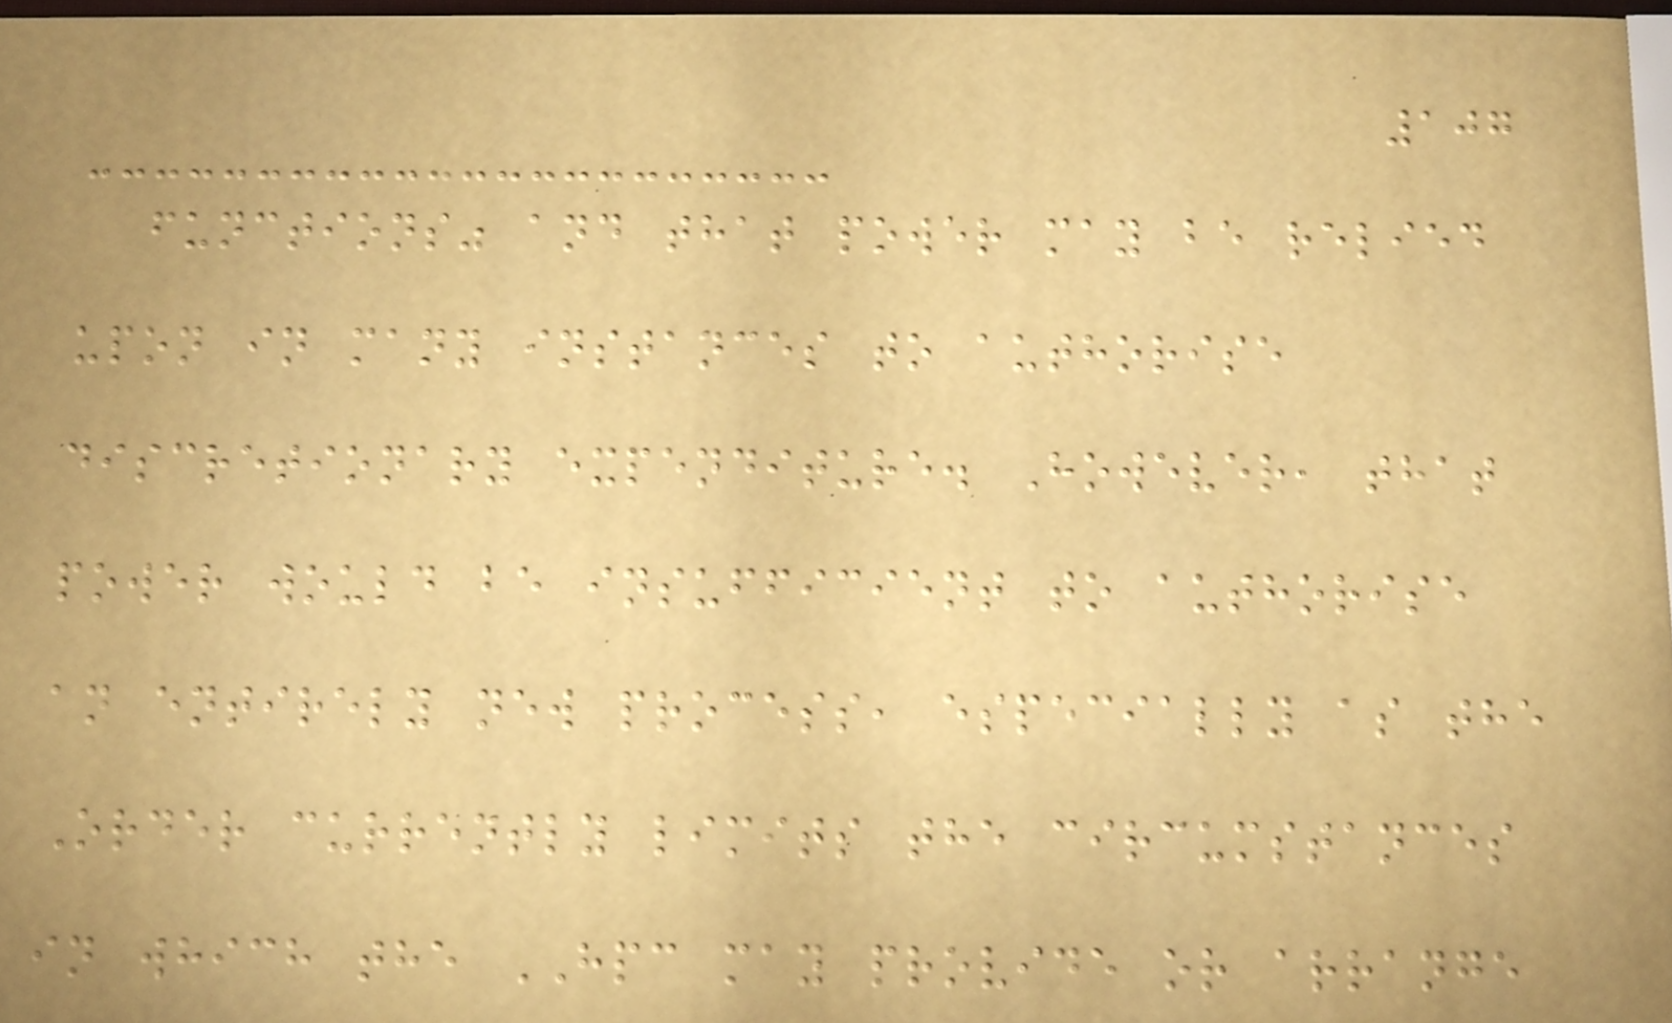107
functions" and that power may be relied
upon in many instances to authorise
discretionary expenditure. However, that
power would be insufficient to authorise
an entirely new process, especially as the
Order currently limits the circumstances
in which the HPC may provide or arrange
